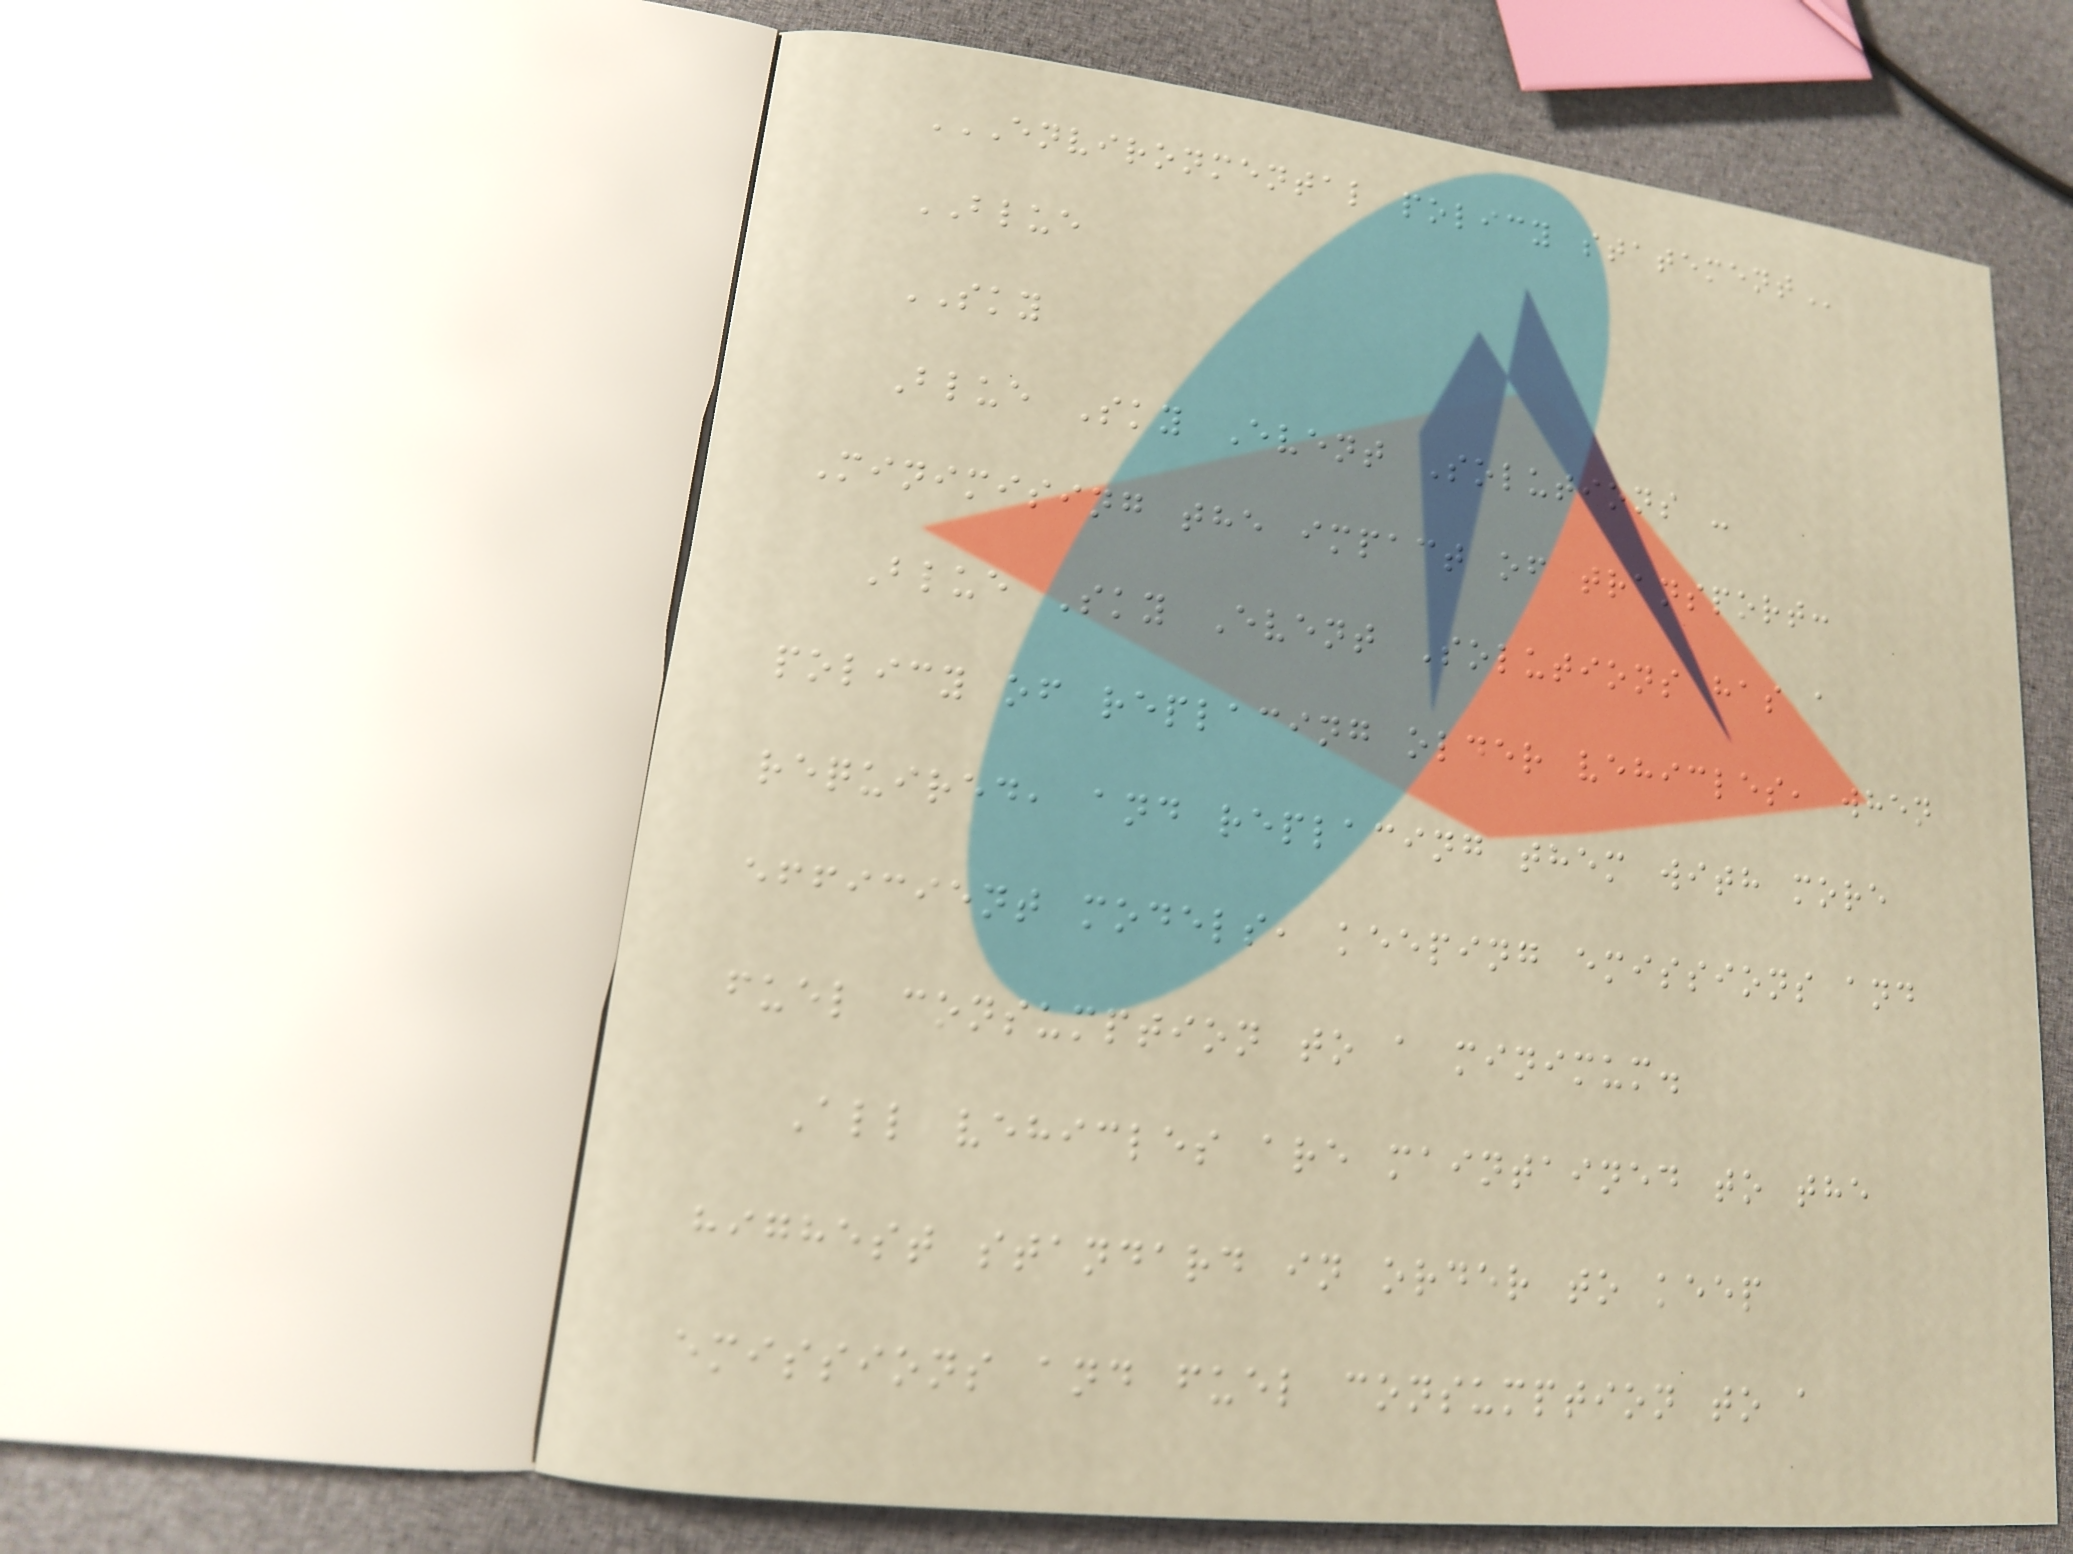ENVIRONMENTAL POLICY STATEMENT
BLUE
SKY
Blue Sky Event Solutions -
Minimising the impact of transport:
Blue Sky Event Solutions has a
policy of replacing older vehicles, when
required, and replacing them with more
efficient models, keeping emissions and
fuel consumption to a minimum.
All vehicles are maintained to the
highest standard in order to keep
emissions and fuel consumption to a
